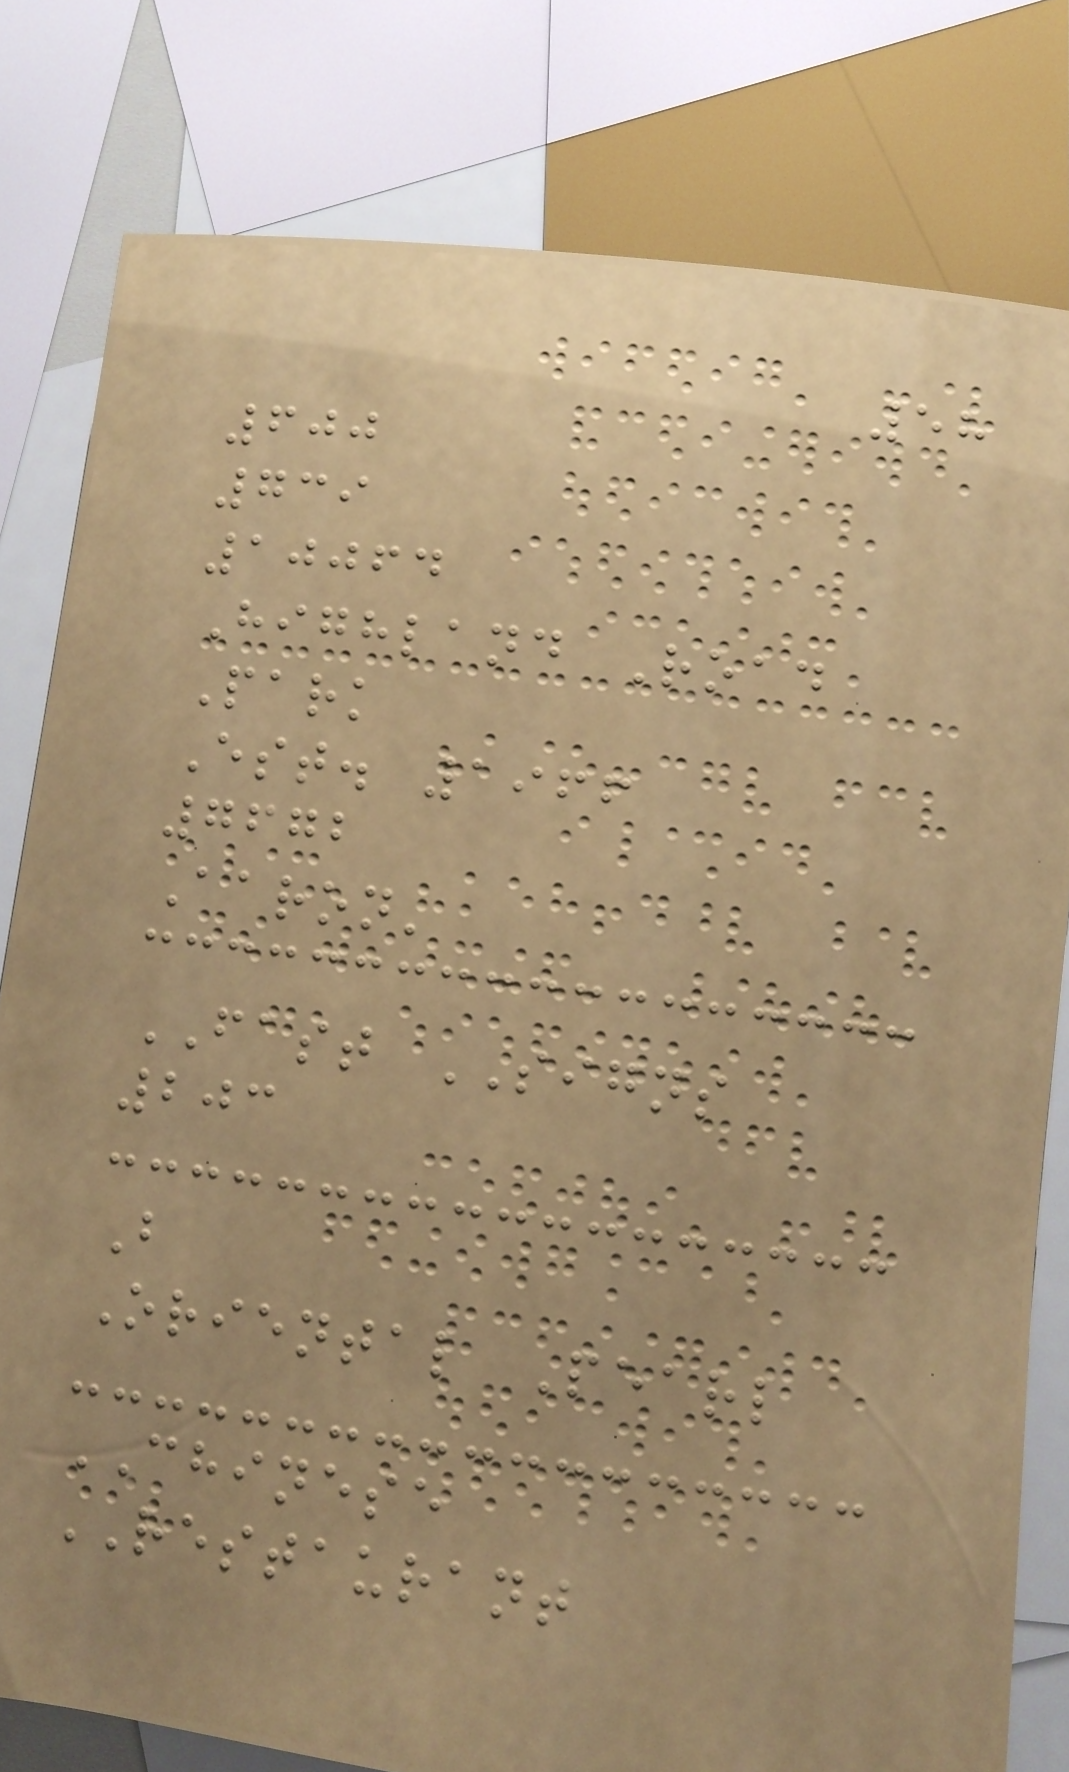58
600
739
10064
Highland Road
Park
Est. 1966
7672
Aaron'
FAST SIGNS
203
B
Oriental Pearl
CHINESE
RESTAURANT
